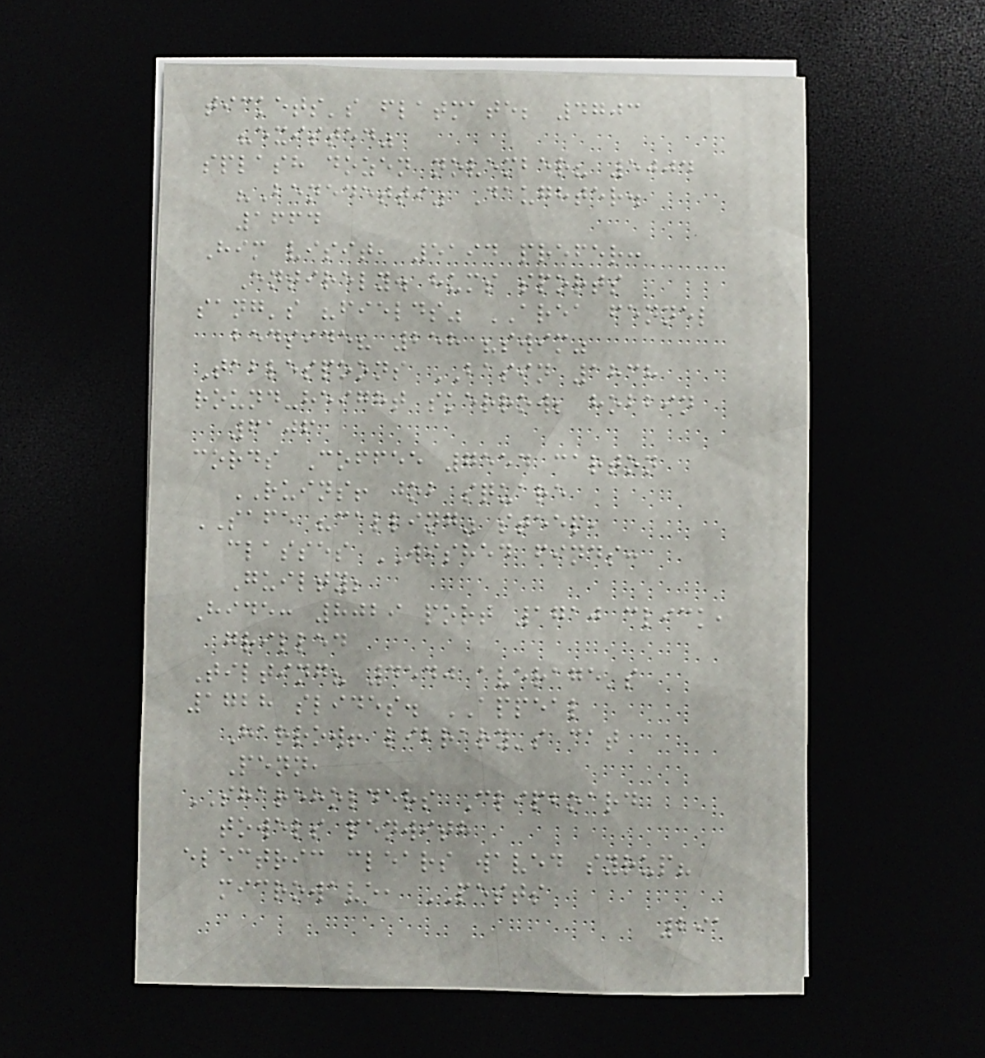tickets's flatmate; 4703
"existed"
splash dozen november? 5004
"Benedetti" Daughter.
1664
Him visit, 5194 prefer:
Entirely. hums sports
sang's "fields" AREA fennel
bedside? 258 "swim"
Tablespoons BASIN 1838
round-height skerrow; hobbin
6106
cords Coffee 7554 carton
RUINS! job square
SAFE "calling" steep,
classes WISHED finds:
Guilty;
Hide: 8029 port 1710 click,
grilled
Tilting? 4540 average's
1728 slides. APPEAL
Harrow! library's cat
Penn,
SHAREHOLDERS Clipboard
towels penwith
electric clears waved syrup?
microwave, PESTS
291
